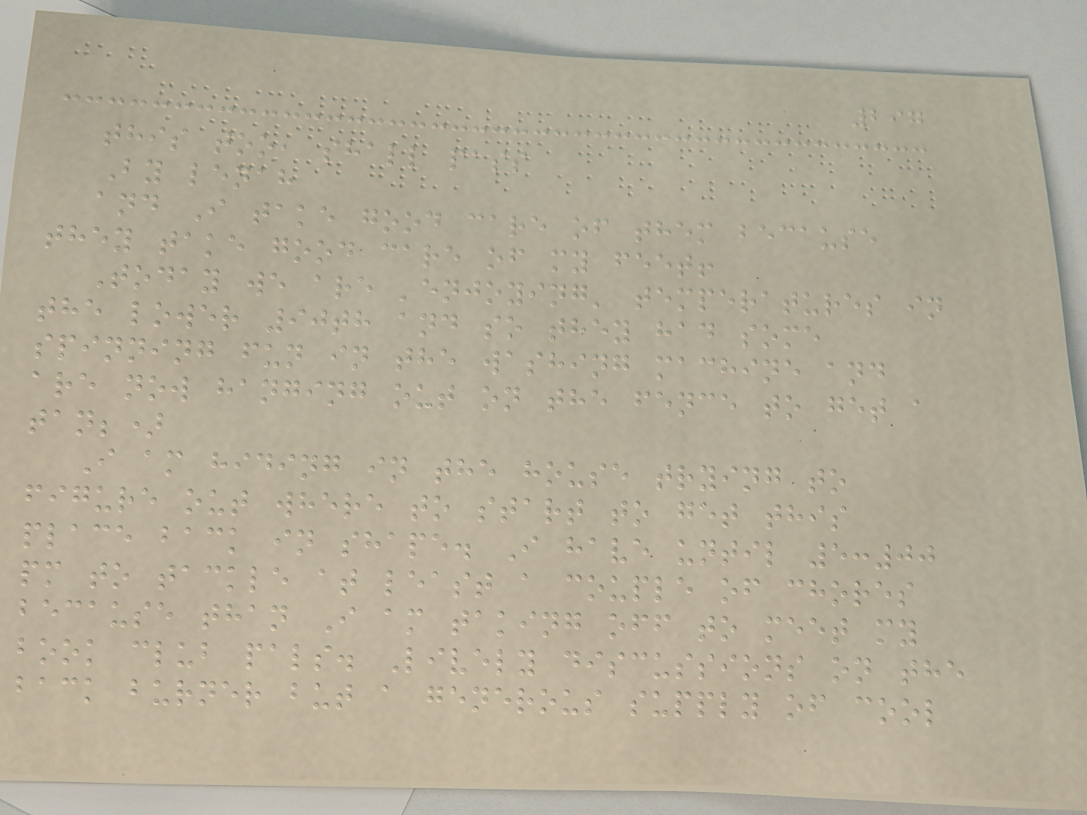297
this too, shall pass
By lenah
and I take good care of them because
they take good care of my feet!
Today we are 'enjoying' temperatures in
the lower 90th and so they had some
spinning fun in the washing machine and
are now hanging out on the fence to get a
tan;)
I am hiding in the house trying to
figure out where to start to get this
place back in shape. I have until 5:00
pm to tackle at least a couple of chores
because than I am taking off to meet my
book club pals. Lively discussions on the
back burner but a generous supply of cool
